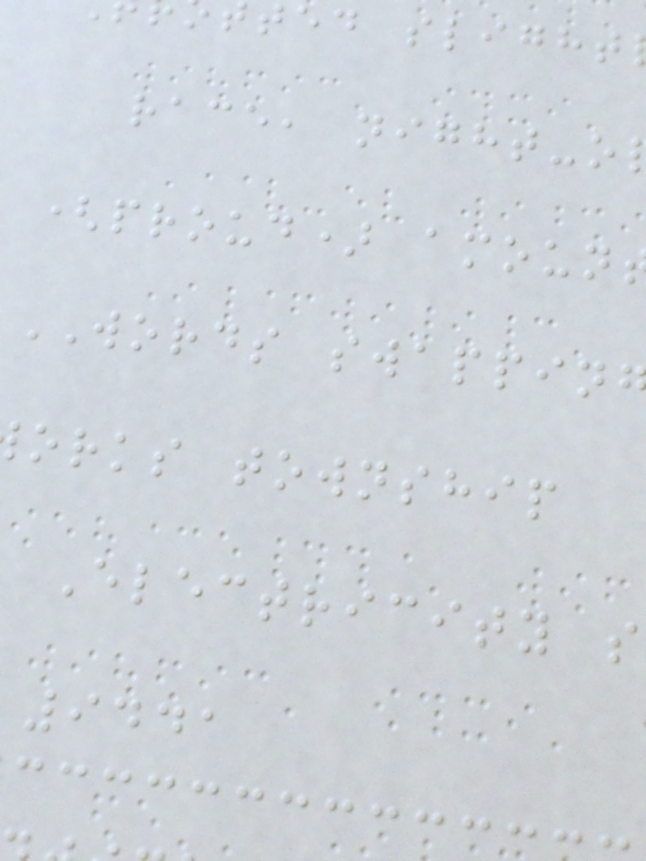ted slight
race, night-o
(proud) amoun
WORDS swappin
orks township
Electricity s
9441
